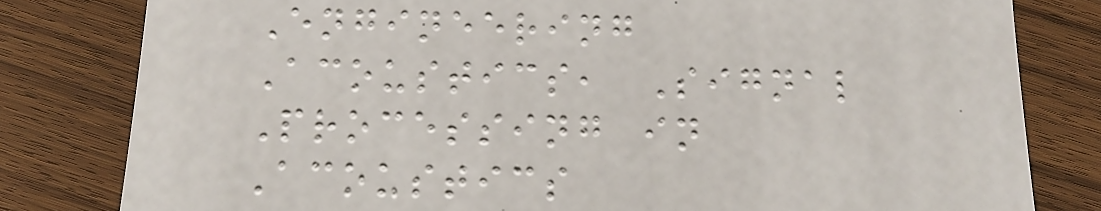Engineering
Acoustics, Signal
Processing in
Acoustics
